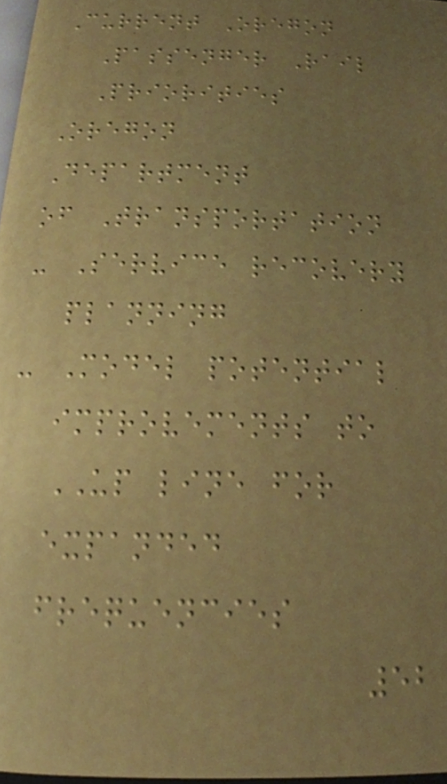Current Oregon
Passenger Rail
Priorities
Oregon
Department
of Transportation
- Service recovery
planning
- Model potential
improvements to
UP line for
expanded
frequencies
52
